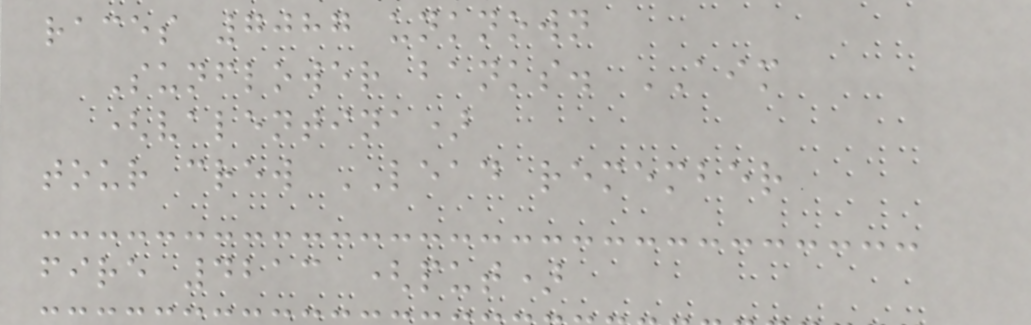races 7087 unknown
Sunflower banks. AIM
(valentina)
tour crew LEAD remember
fire 4213 (put)
